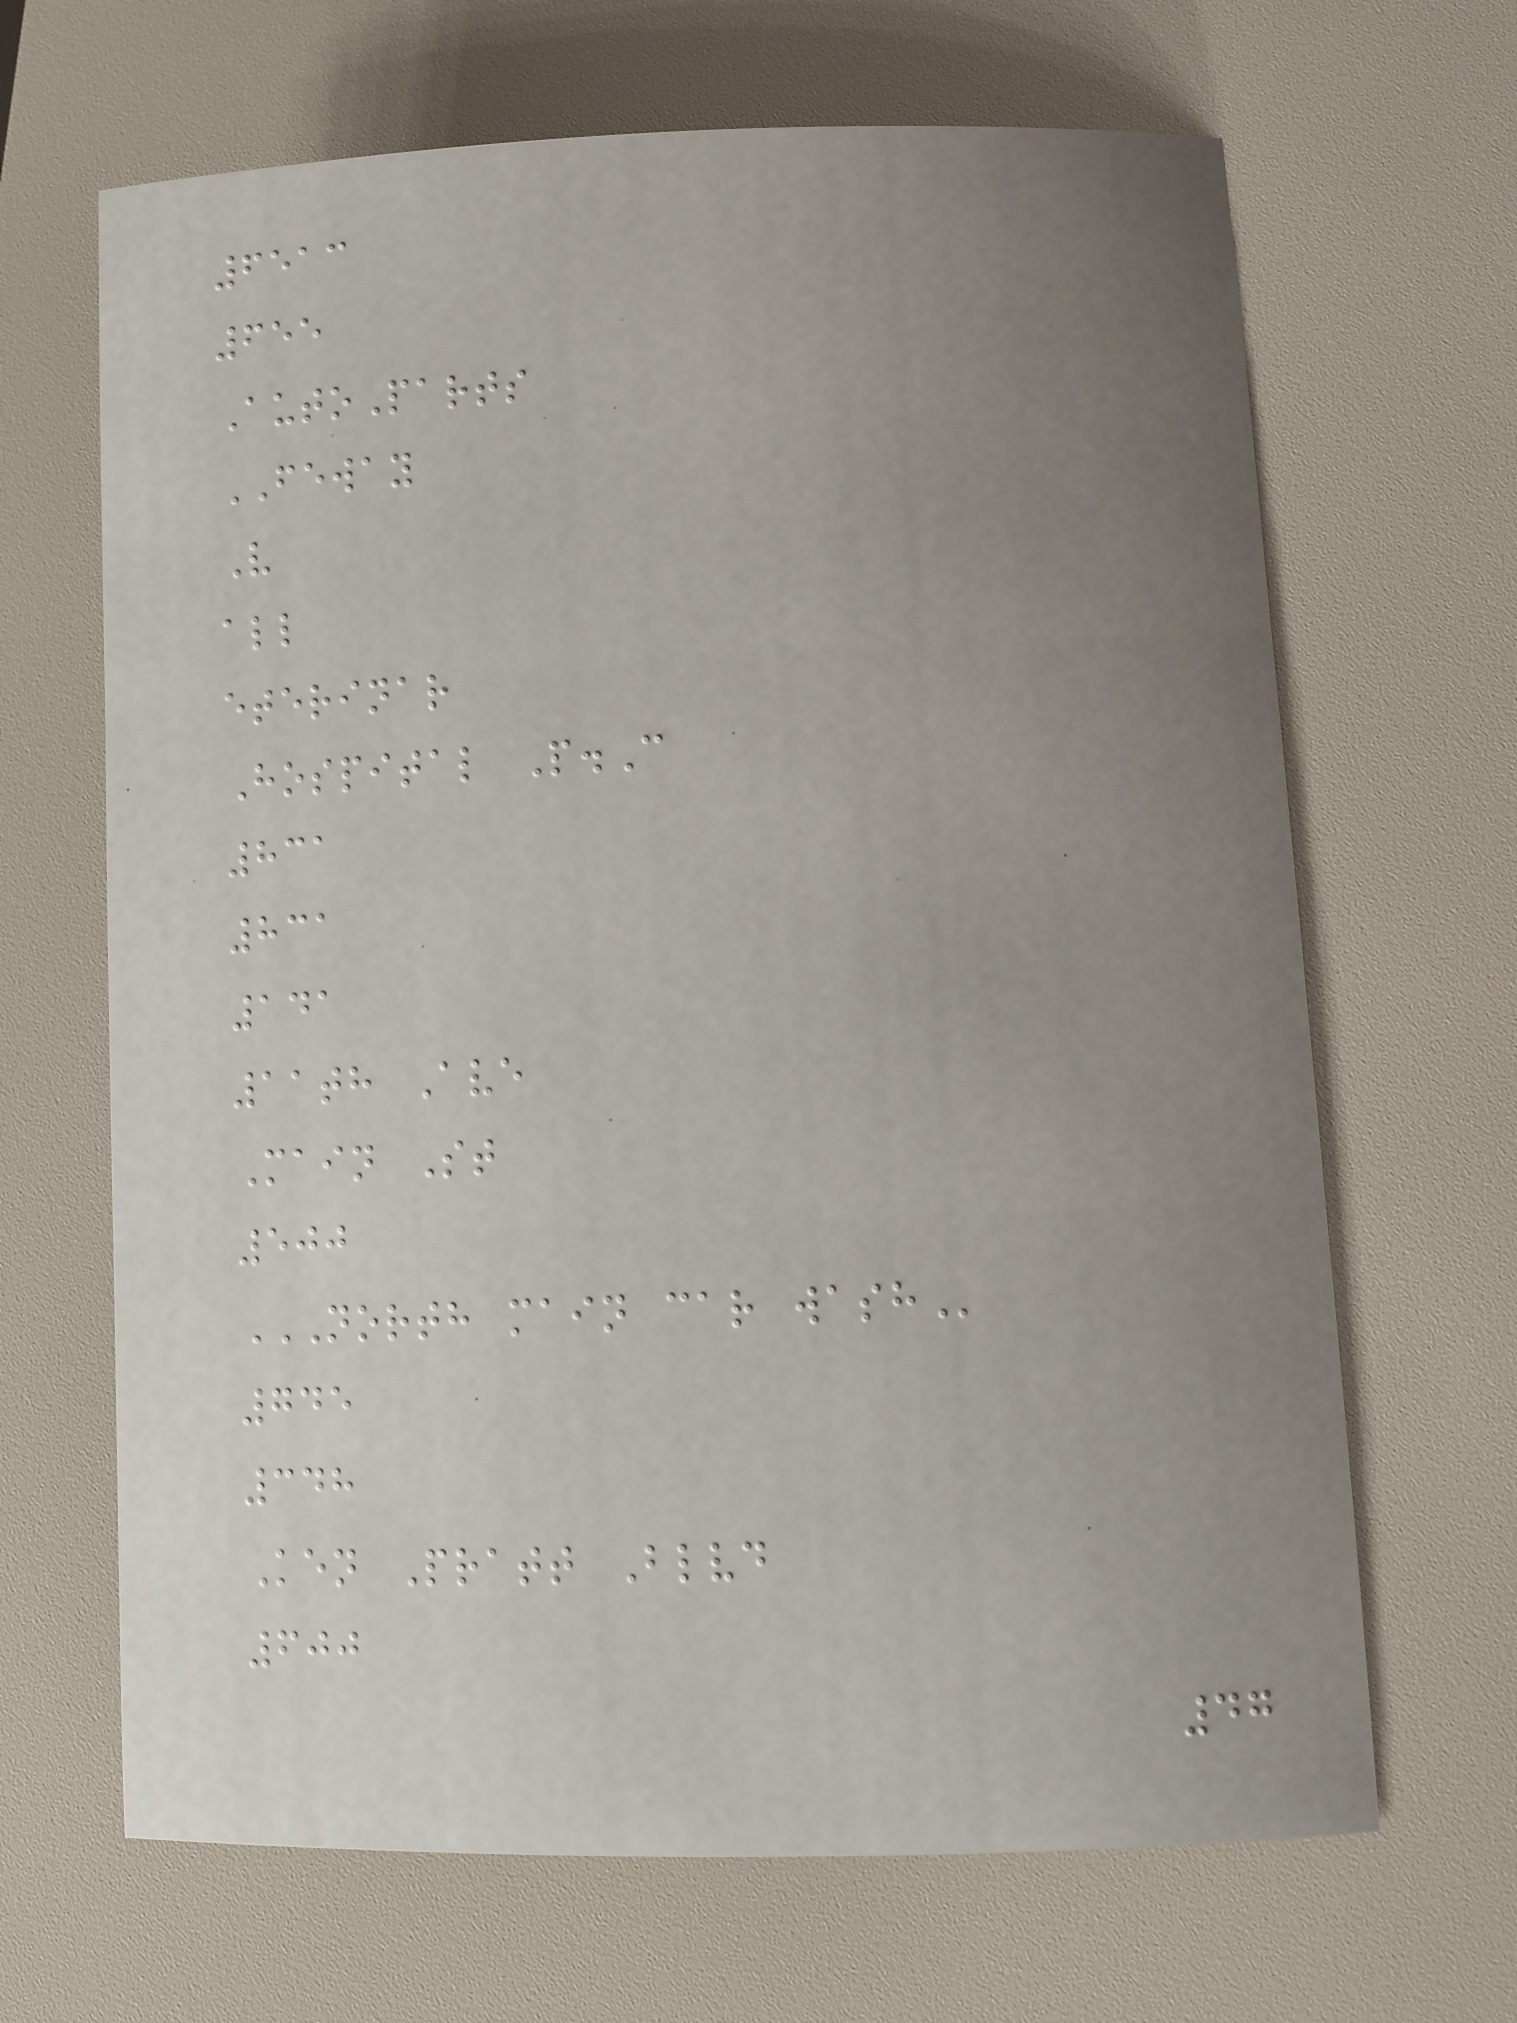6513
655
AutoParts
FEWAY
V
all
eterinar
Hospital P.C
831
831
141
11th Ave
Main St
500
NORTH MAIN CAR WASH
745
348
Ken Pratt Blvd
600
47
